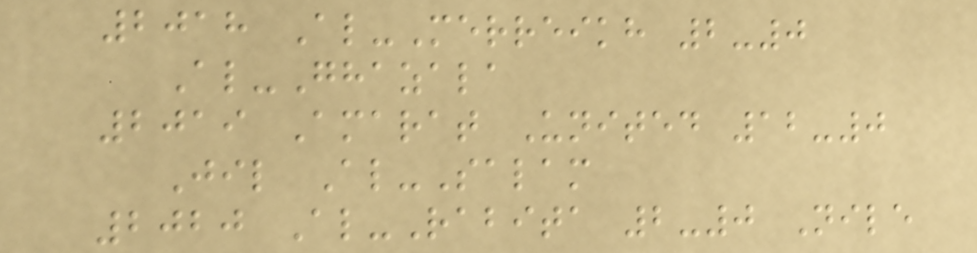2018 Al-Merreikh 2-0
Al-Ghazala
2019 Amarat United 12-0
Jil Al-Salam
2020 Al-Rabita 2-0 Nile
